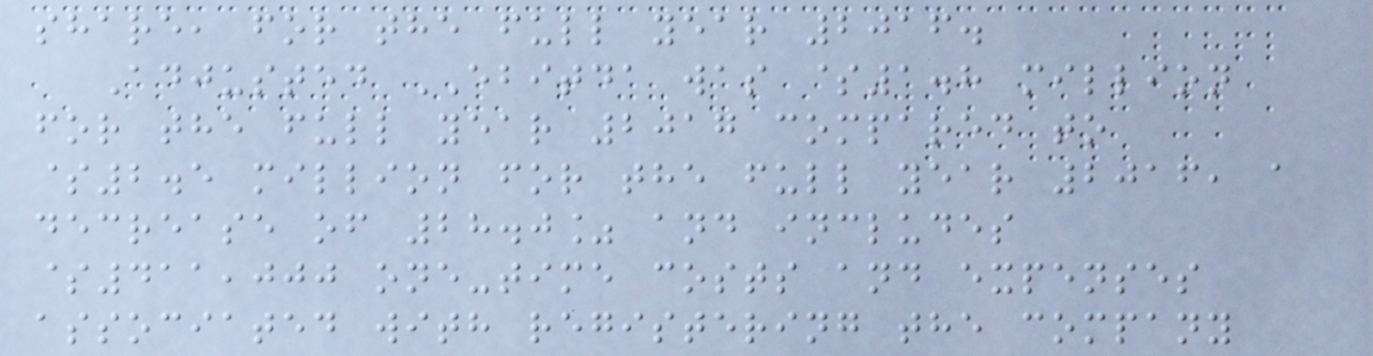share, for the full year 2016.
Adjusted EBITDA was $1.8 million
for the full year 2017 compared to
$2.5 million for the full year 2016, a
decrease of 28.0% and includes
$411,000 one-time costs and expenses
associated with registering the company
